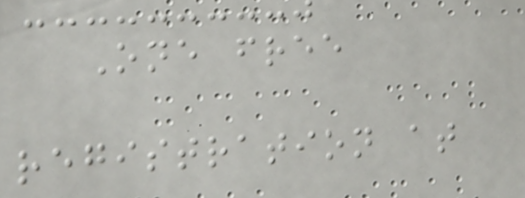One free
registration at
